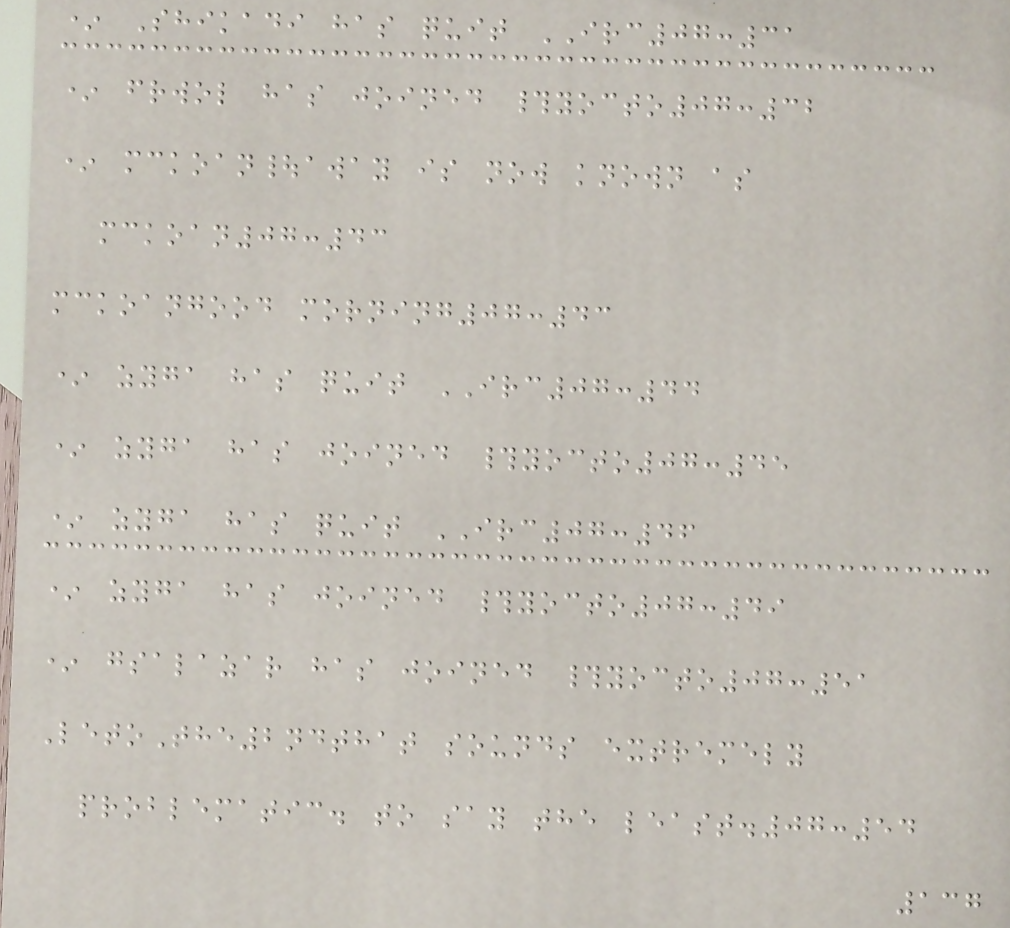* Shikadi has quit IRC07:31
* frwol has joined #yocto07:32
* mckoan|away is now known as
mckoan07:43
mckoangood morning07:43
* zyga has quit IRC07:44
* zyga has joined #yocto07:45
* zyga has quit IRC07:46
* zyga has joined #yocto07:49
* gsalazar has joined #yocto07:51
LetoThe2ndthat sounds extremely
problematic. to say the least.07:54
137
